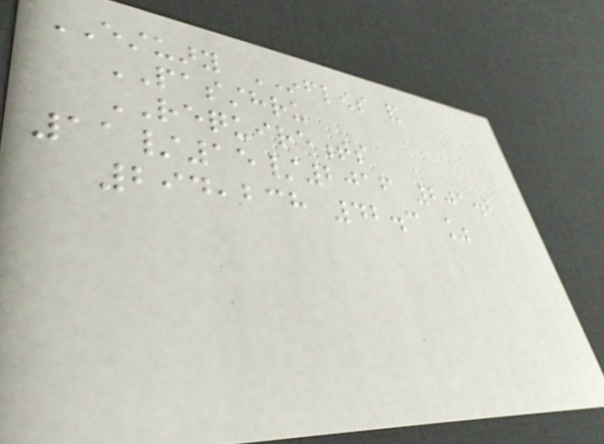ESTUARY INFLOWS and
PASSTHRU
REQUIREMENTS
11/15/2016 201.2
294,238 42.3 %
